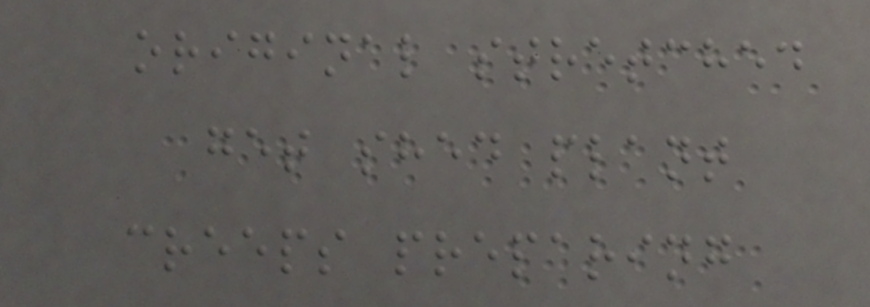original stretched
get shed plant
creeps preparing
